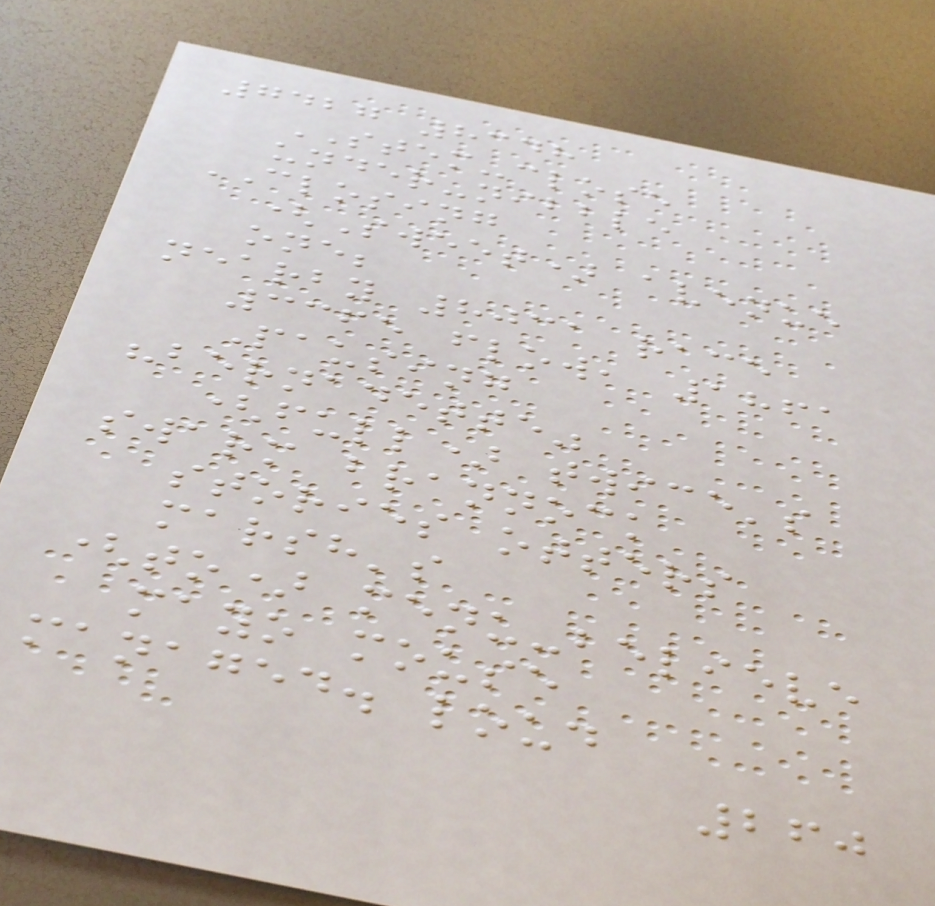7427 8348
STEM-close
under-nibble
CLOSING
(Sweet) avenue
one;
nearby 8031 race
3365 flow, 1861
Pausing
"bernadette"
(full) twice's
swarm brannock
stories otters
marsh's
(to) menu-believe
mayo mouse
managed. loud
260
